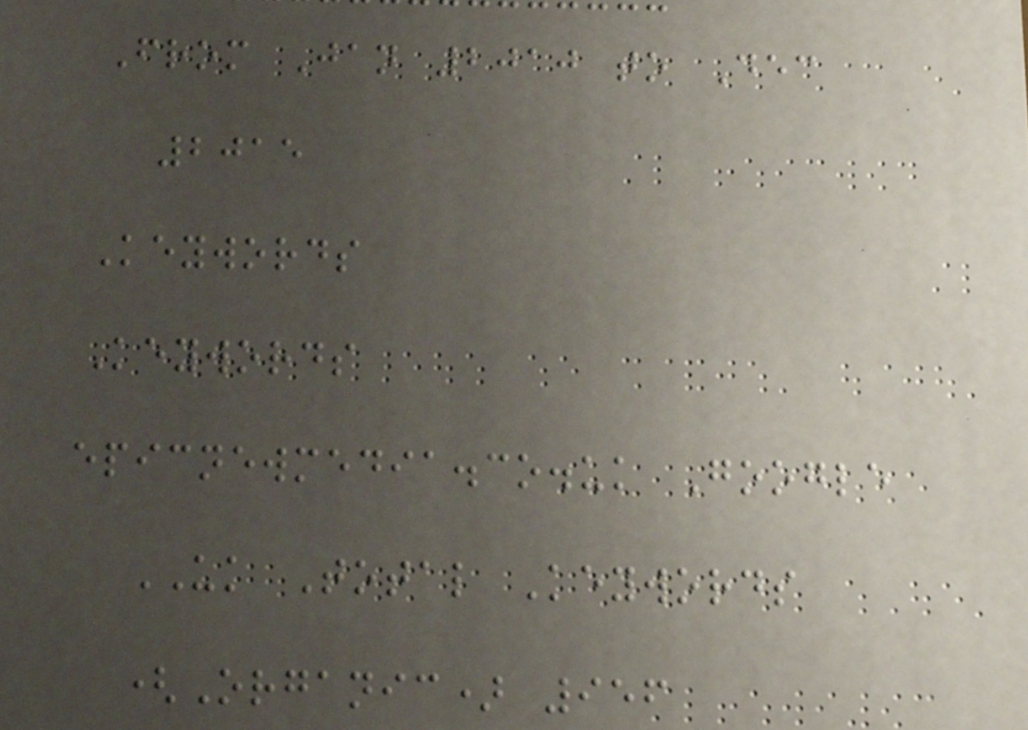From Jan 2010 to Dec
2015
Keywords
Keywords
epicnewmedia.co.uk Google
UK Total Keywords
(Organic) 956
